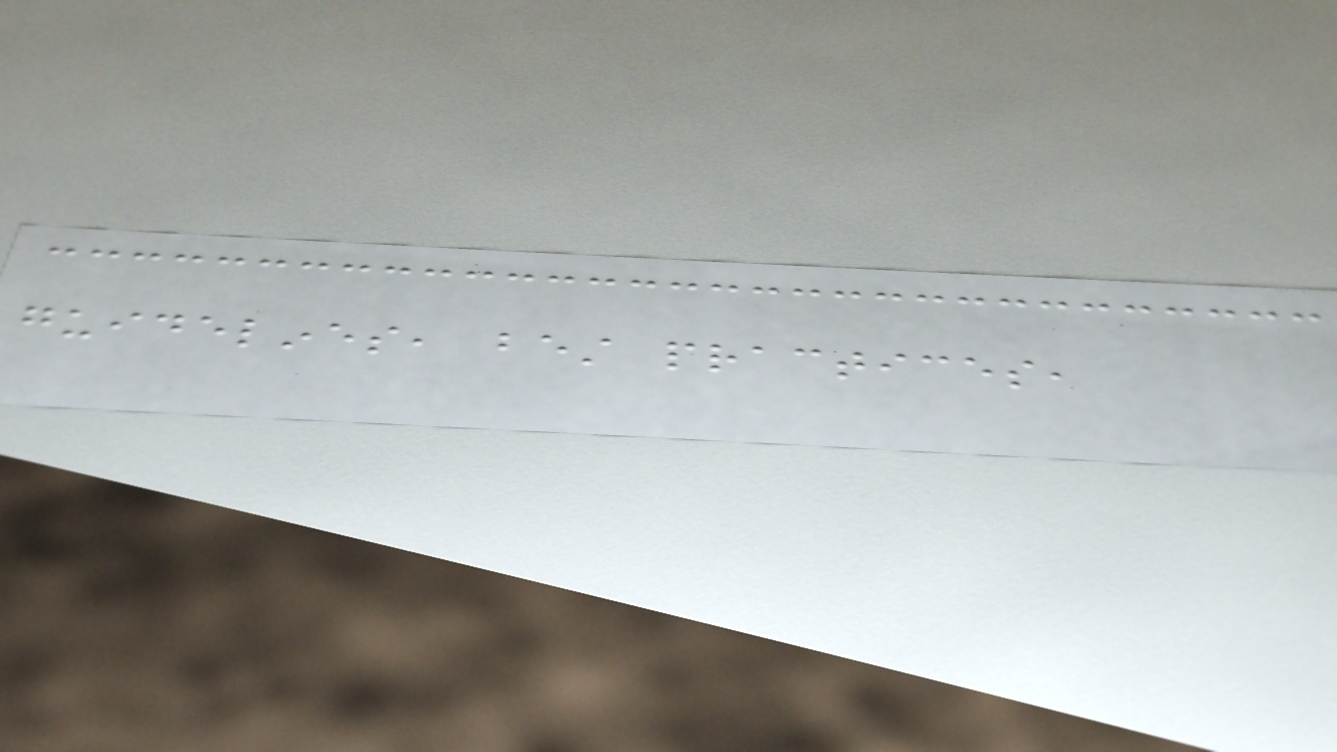guidelines, best practices,
